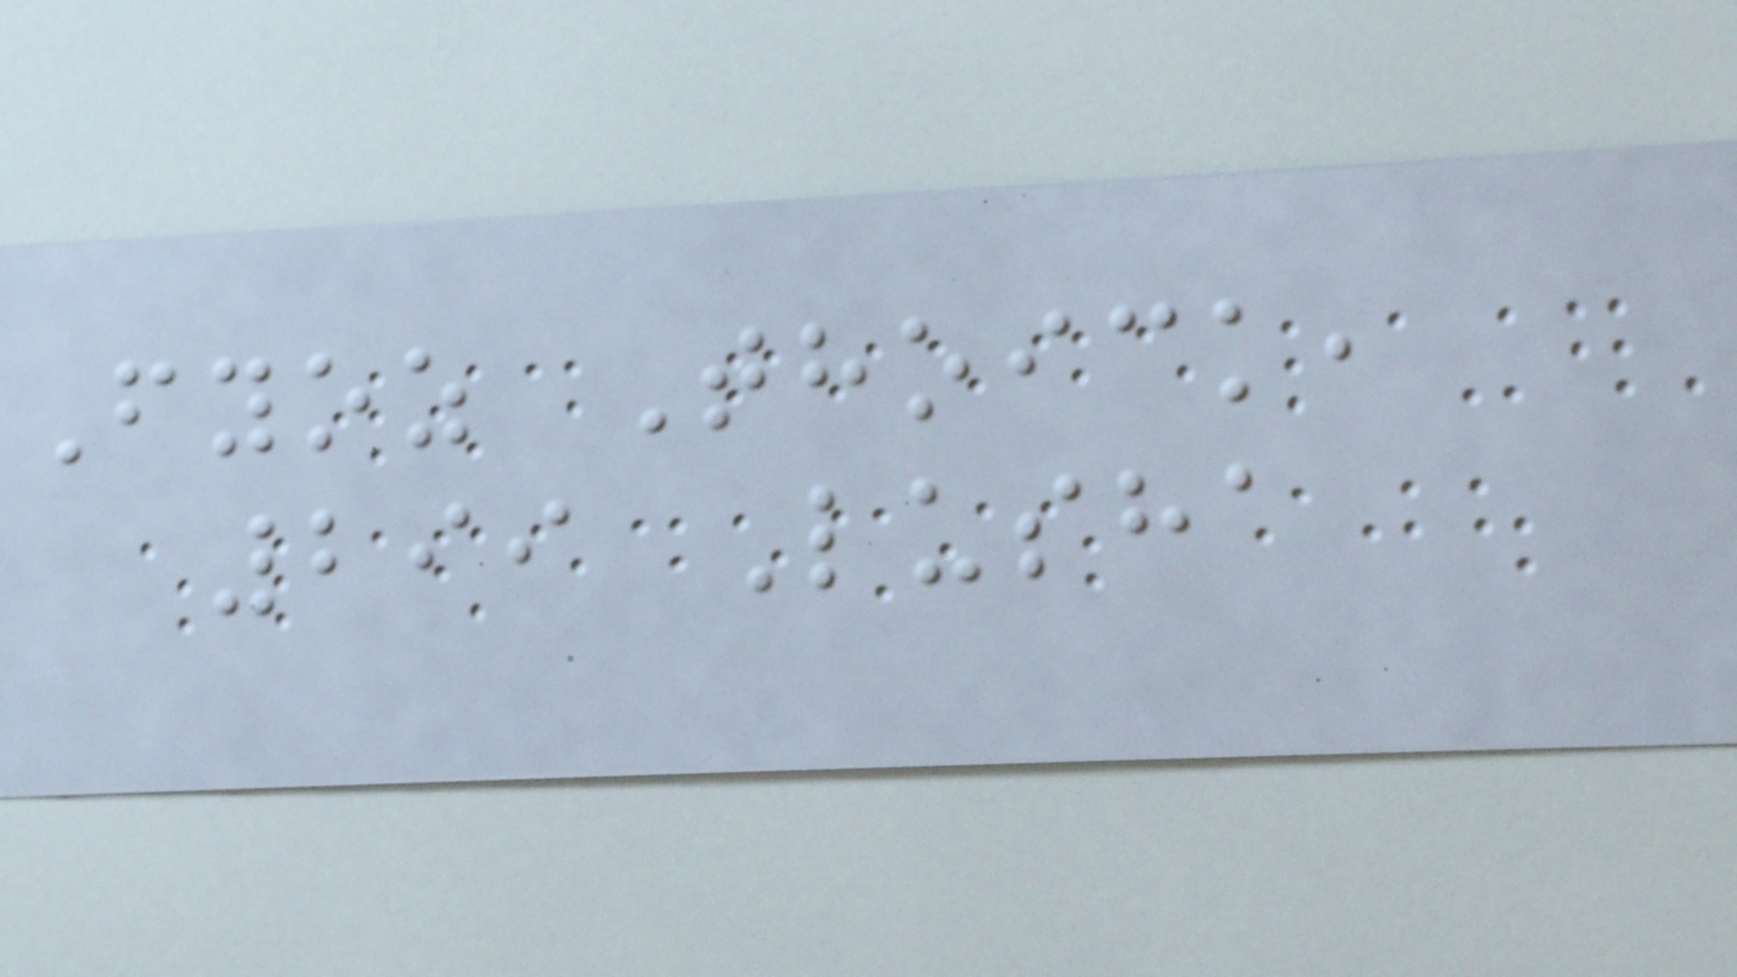Fyoz Thoick,
299 Lusha
